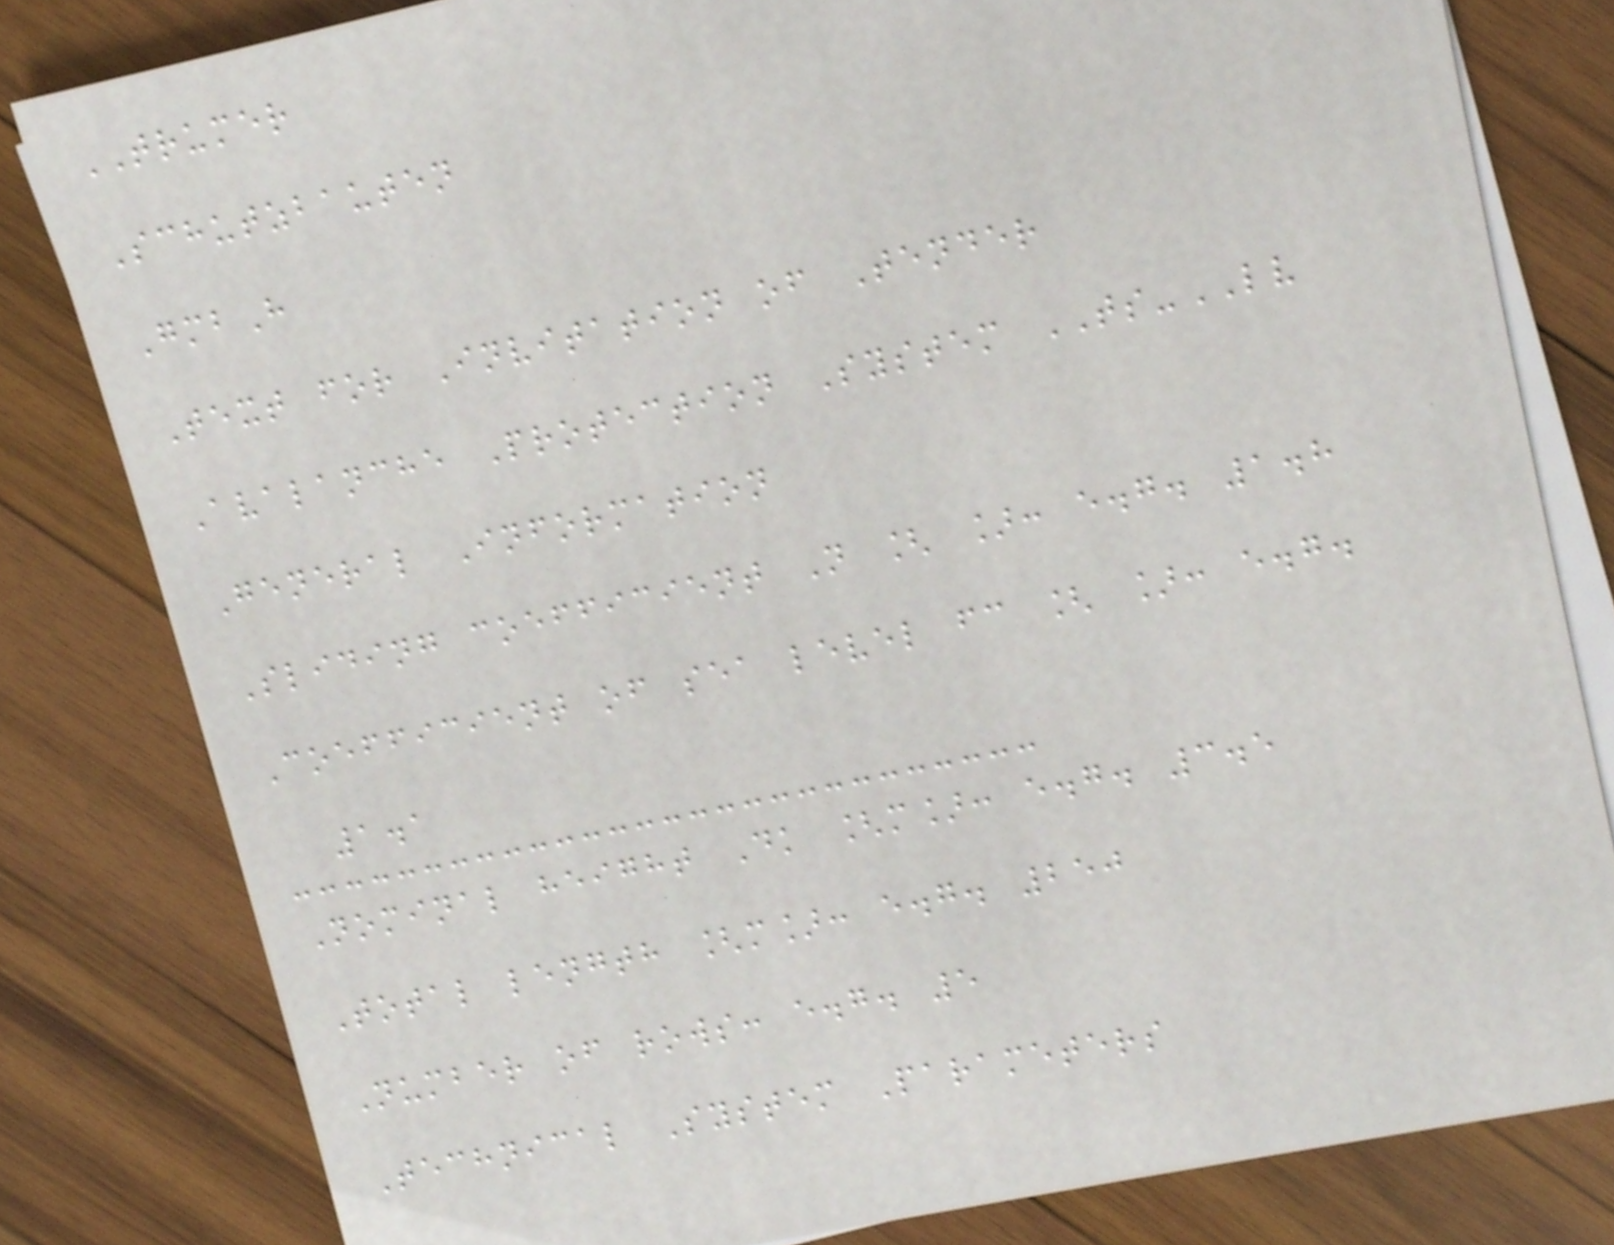TRUMER
Schutzbauten
GmbH
Text for Invitation of Tender
Avalanche Protection System TS-LV
General Information
Sliding coefficient N [ ]: e.g. 1.8
Coefficient of sea level fc [ ]: e.g.
1.1
Nominal height Dk [m]: e.g. 3.5
Total length [m]: e.g. 250
Number of rows: e.g. 5
Technical System Parameters
